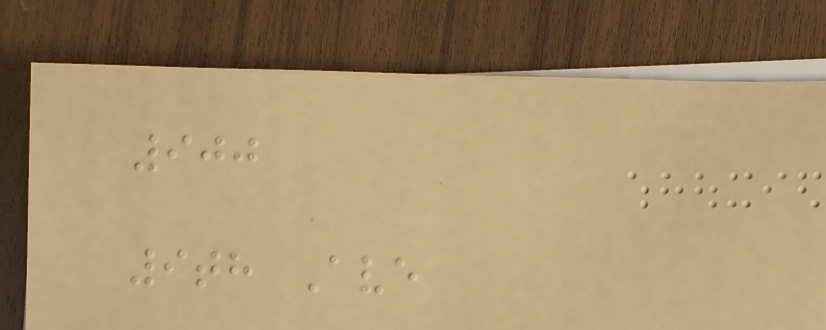900
9th Ave
